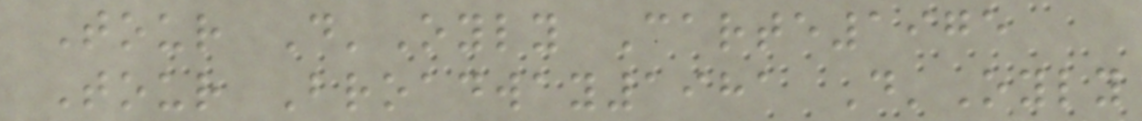Tour D'Oyly Carte1975
Tour Broadway1981 D'Oyly
